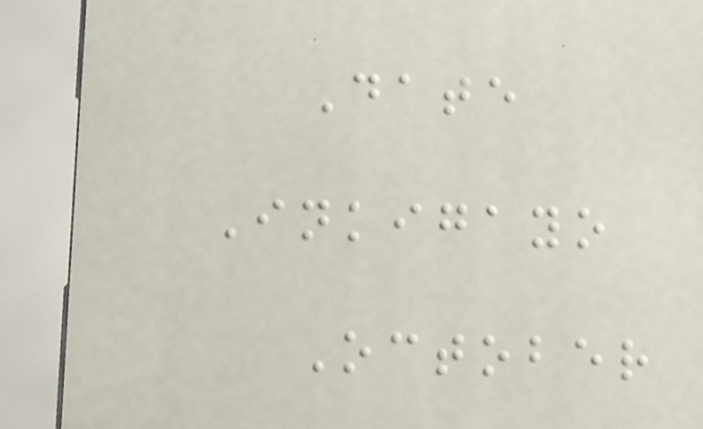Date
Inkigayo
October
